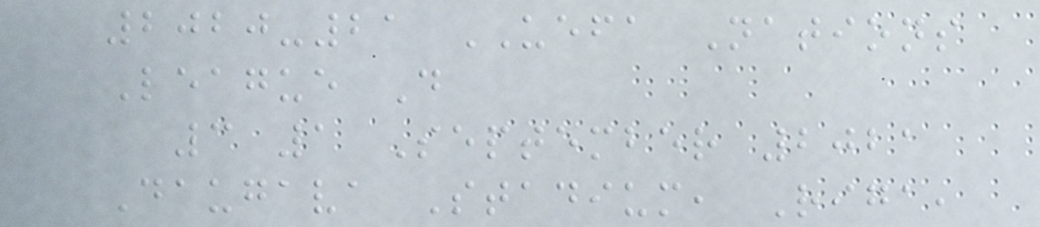2020-21 UEFA Nations
League D
3 1 September 2021
Daugava Stadium, Riga,
